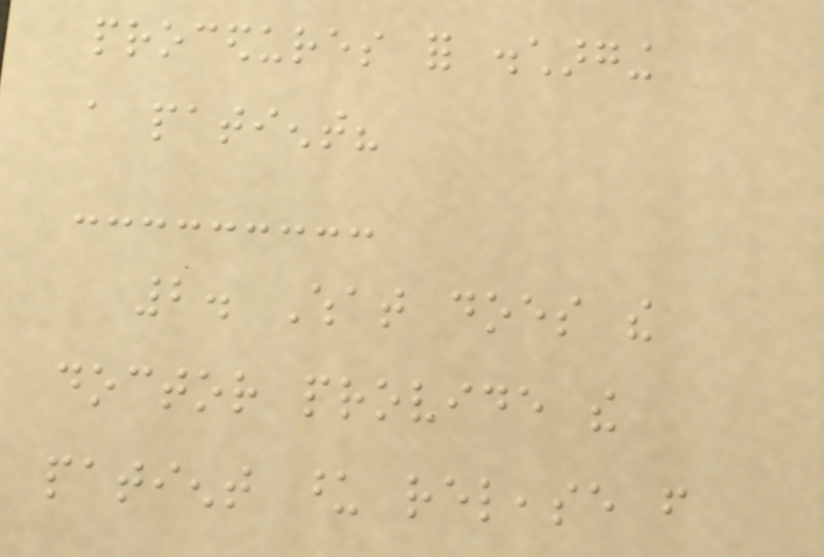procedures for discharging
a patient?
2. What does the
doctor provide the
patient upon release from
